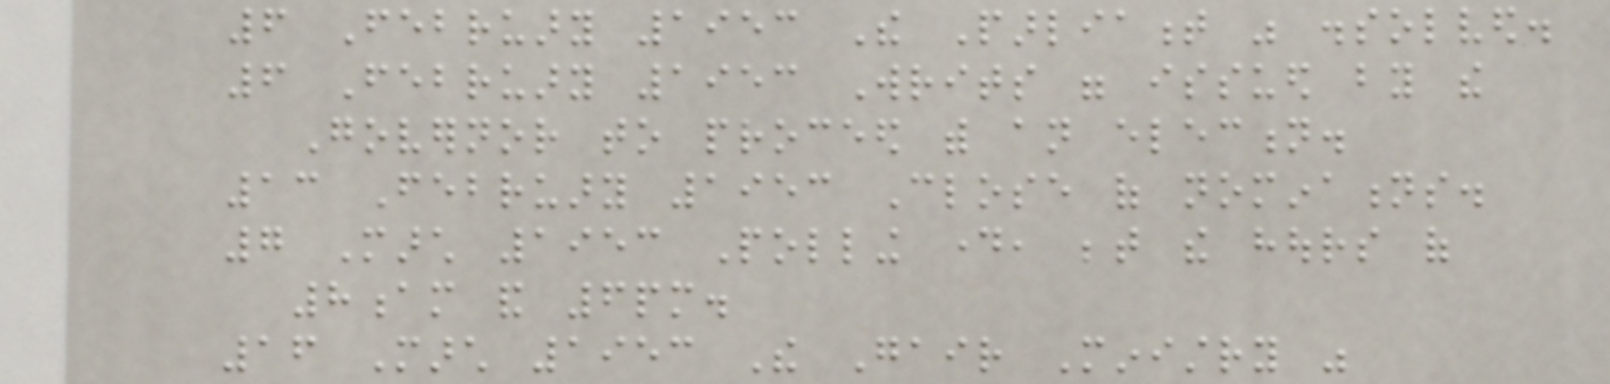6 February 1953 The Parliament was dissolved.
6 February 1953 Writs were issued by the
Governor to proceed with an election.
13 February 1953 Close of nominations.
7 March 1953 Polling day, between the hours of
8am and 6pm.
16 March 1953 The Gair Ministry was
